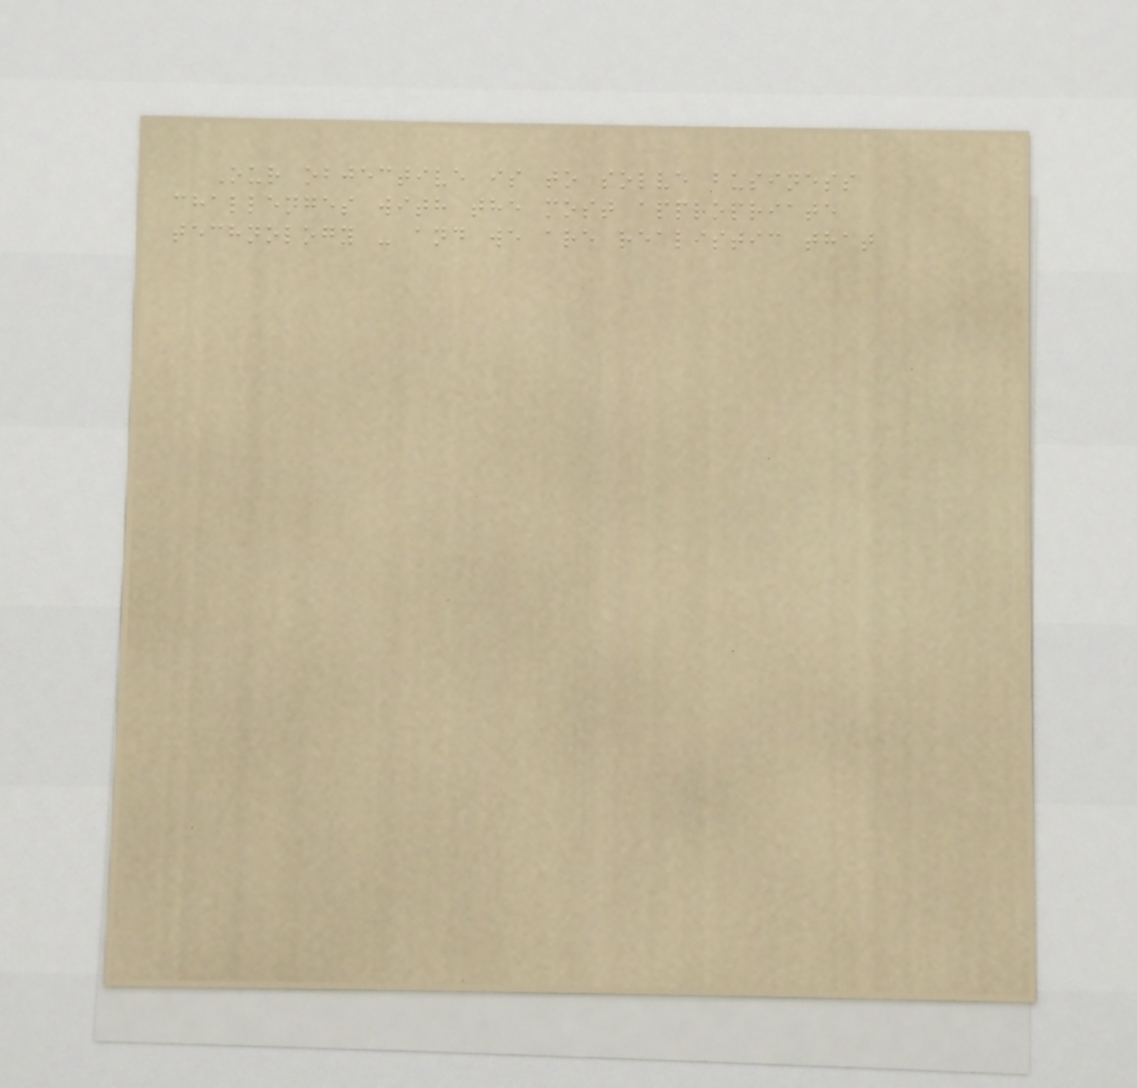Our objective is to solve business
challenges with the most appropriate
technology - and we are realistic that
